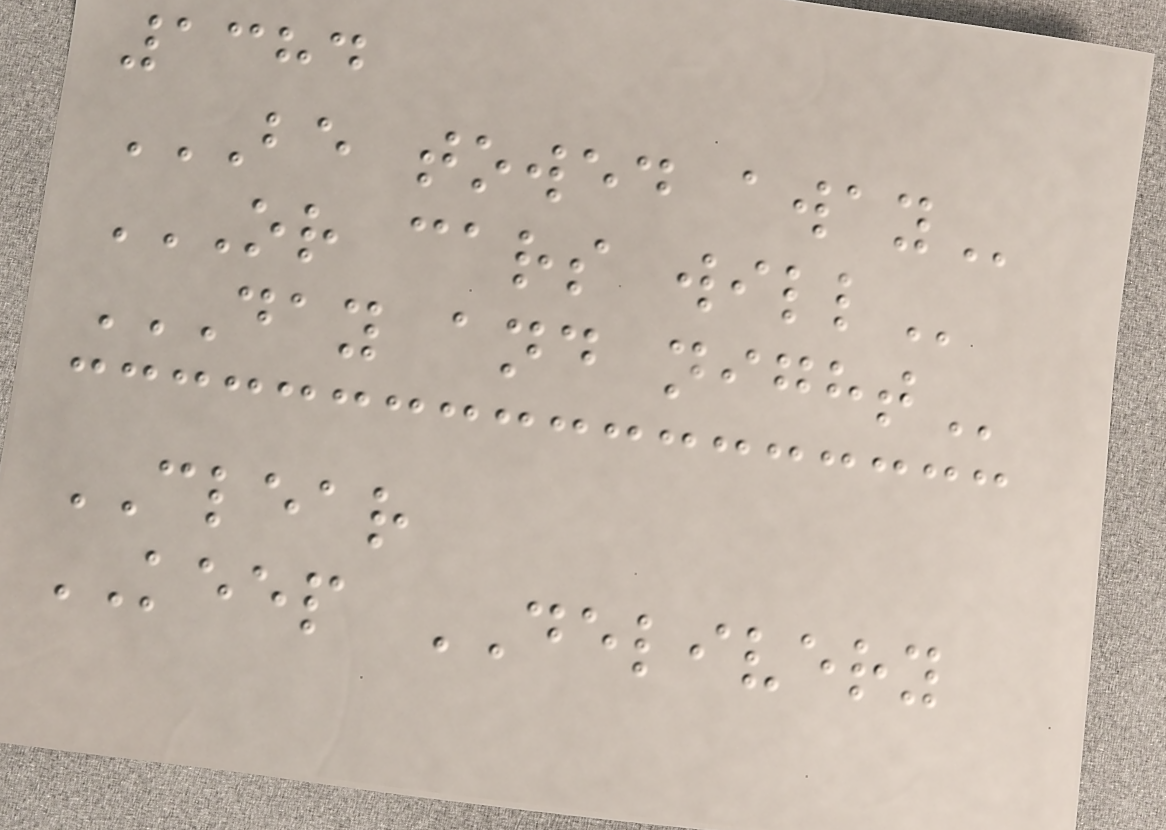1384
BE TOWED AWAY
OR CARS WILL
DAY AND NIGHT
CLEAR
KEEP DELIVERY
